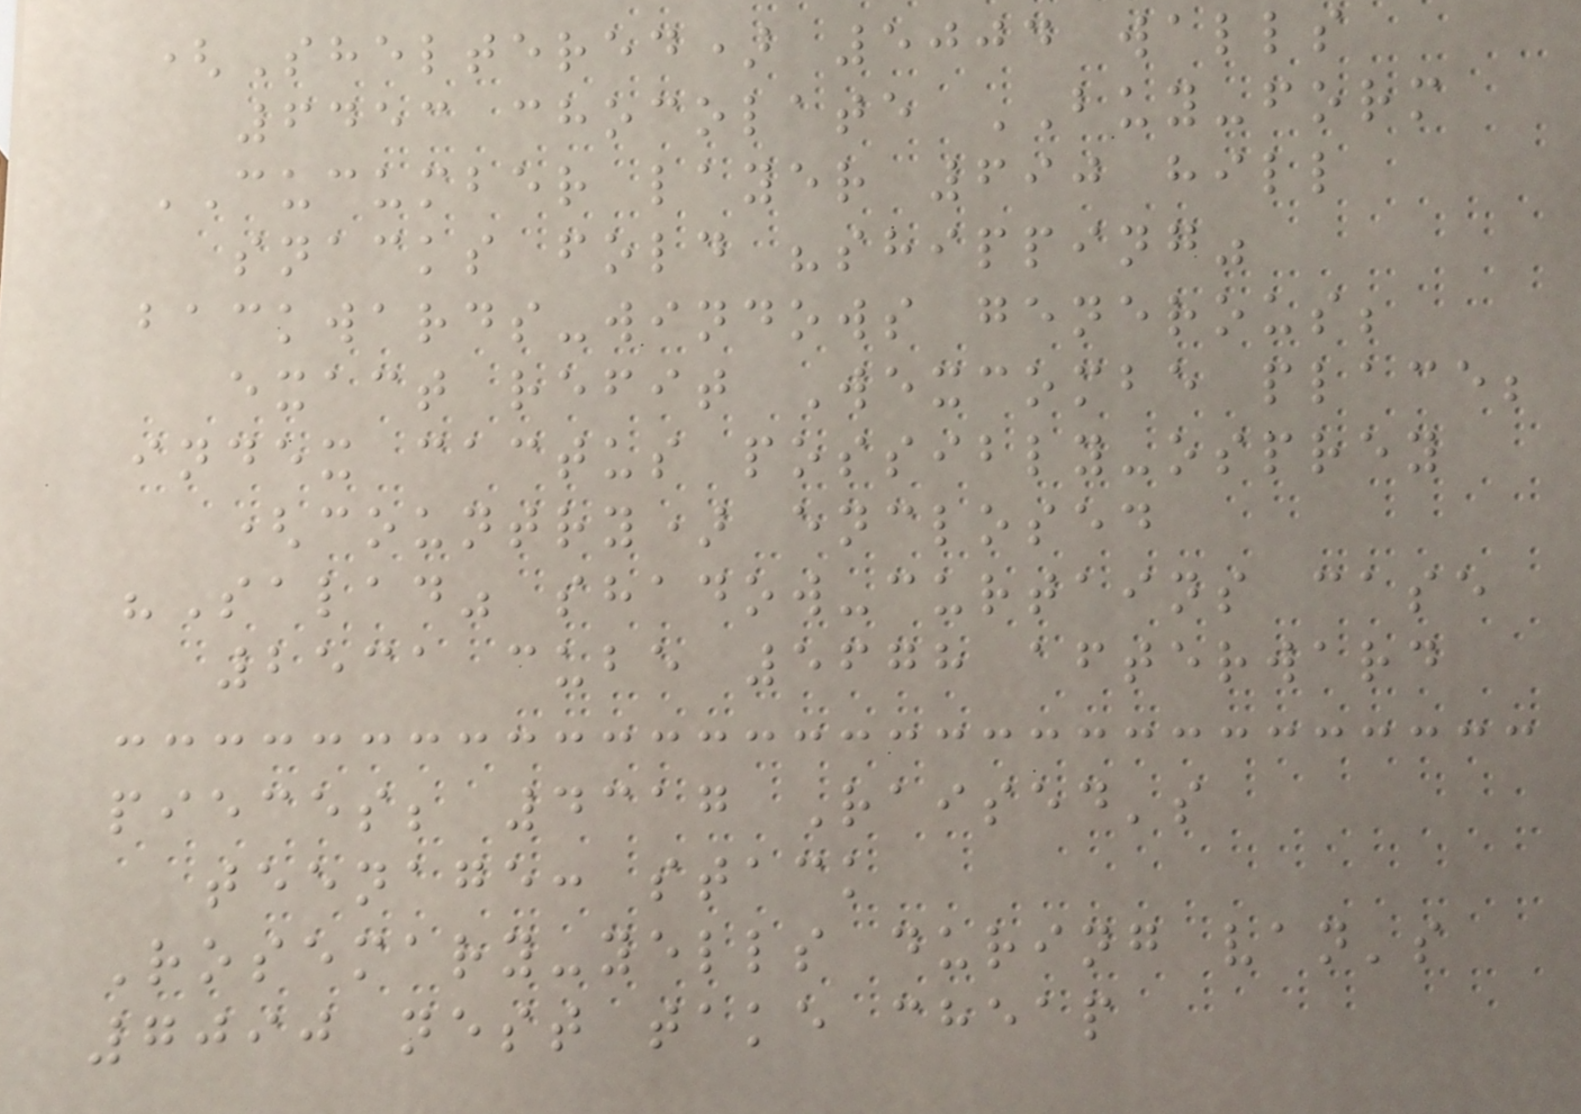(Sheltered) 5004 walls
6453 chocolate BUY-form
CUCUMBER layer 690 hill
snacks fold "shipping"
backwards-windows generous;
exact refit Wexcombe place;
index cactus possibly-osprey
(country) enclosed
"Salad" shadow-curtains case
2531 cube 5678 afterward
pieces; 4317 Raised's
teenage: stack
Rosemary-yells during van's
7090 nest take cheap
